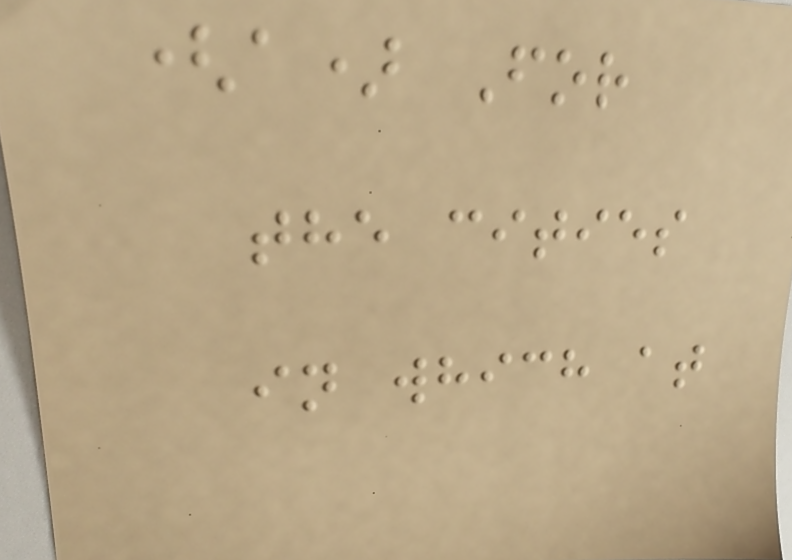(a) For
the cities
in which at
